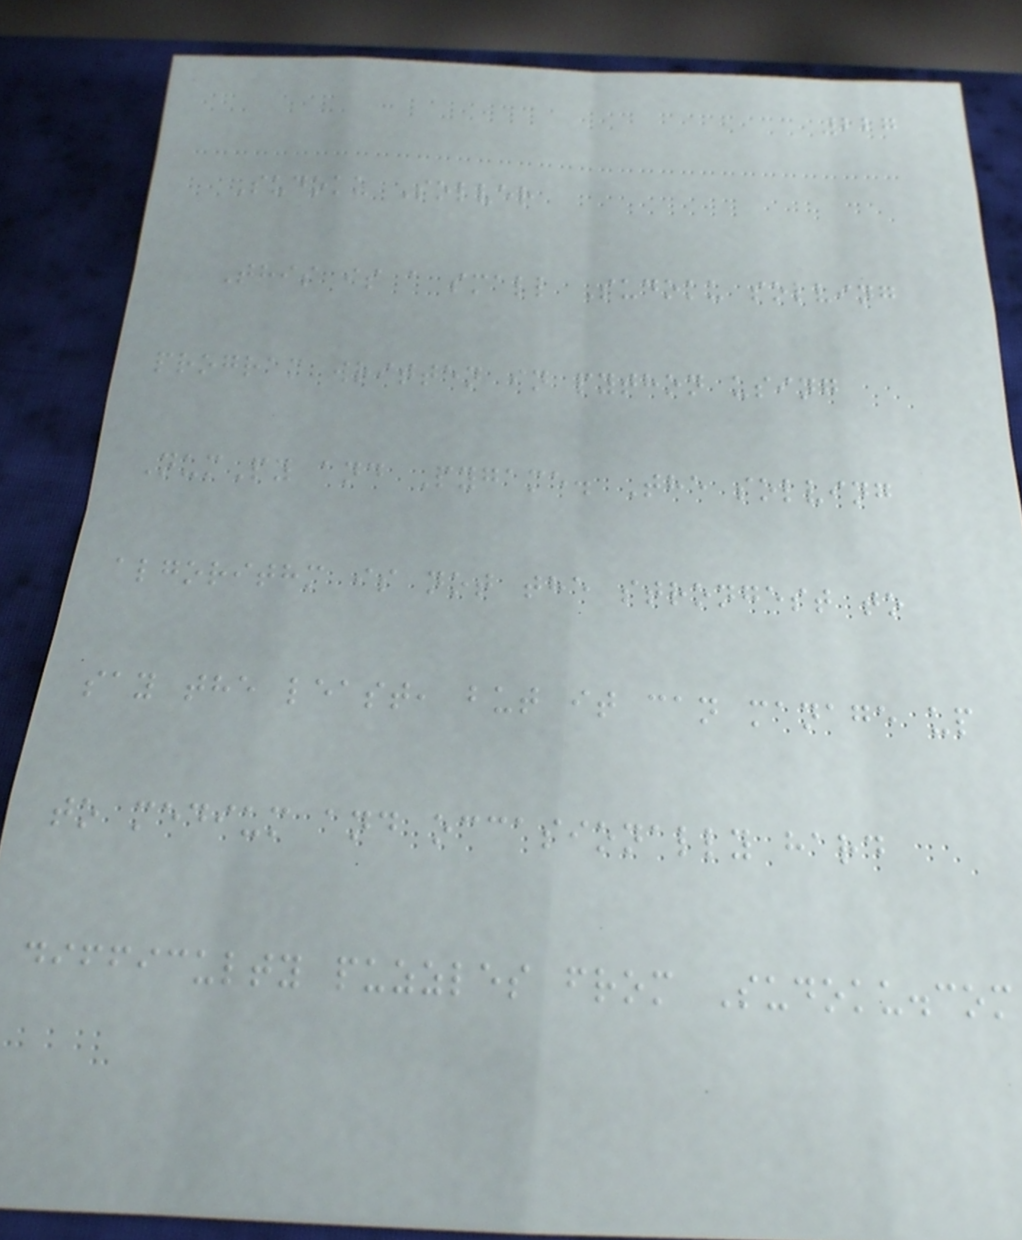227
Sudoku Solver
This is a small Sudoku solving
program written in python using
NumPy and Pygame. The solving
algorithm is not the strongest to
say the least, but it can manage up
to medium and occasionally hard
difficulty puzzles from Sudoku.com
